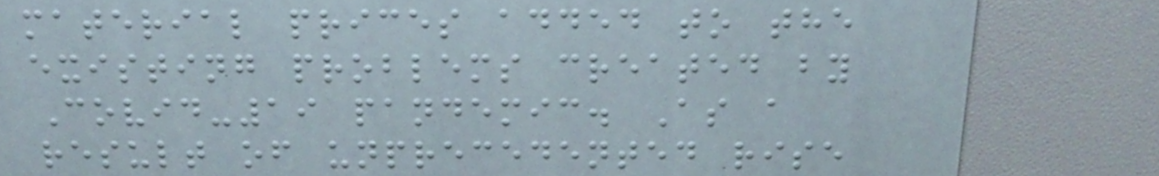material prices added to the
existing problems created by
Covid-19 pandemic. As a
result of unprecedented rise
